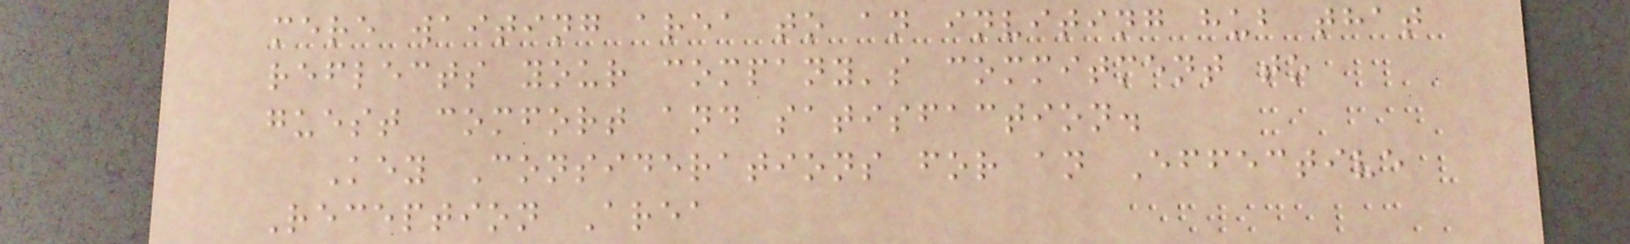mere waiting area to an inviting hub that
reflects your company's commitment to
guest comfort and satisfaction.
Key Considerations for an Effective
Reception Area
